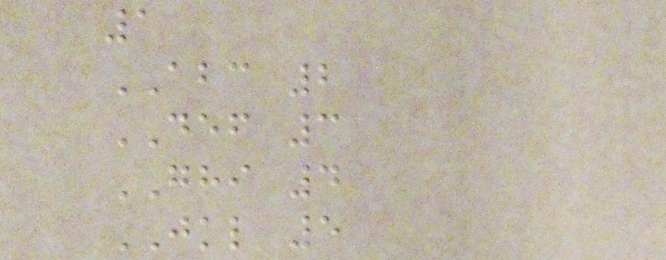1
ABC 2
DEF 3
GHI 4
JKL 5
